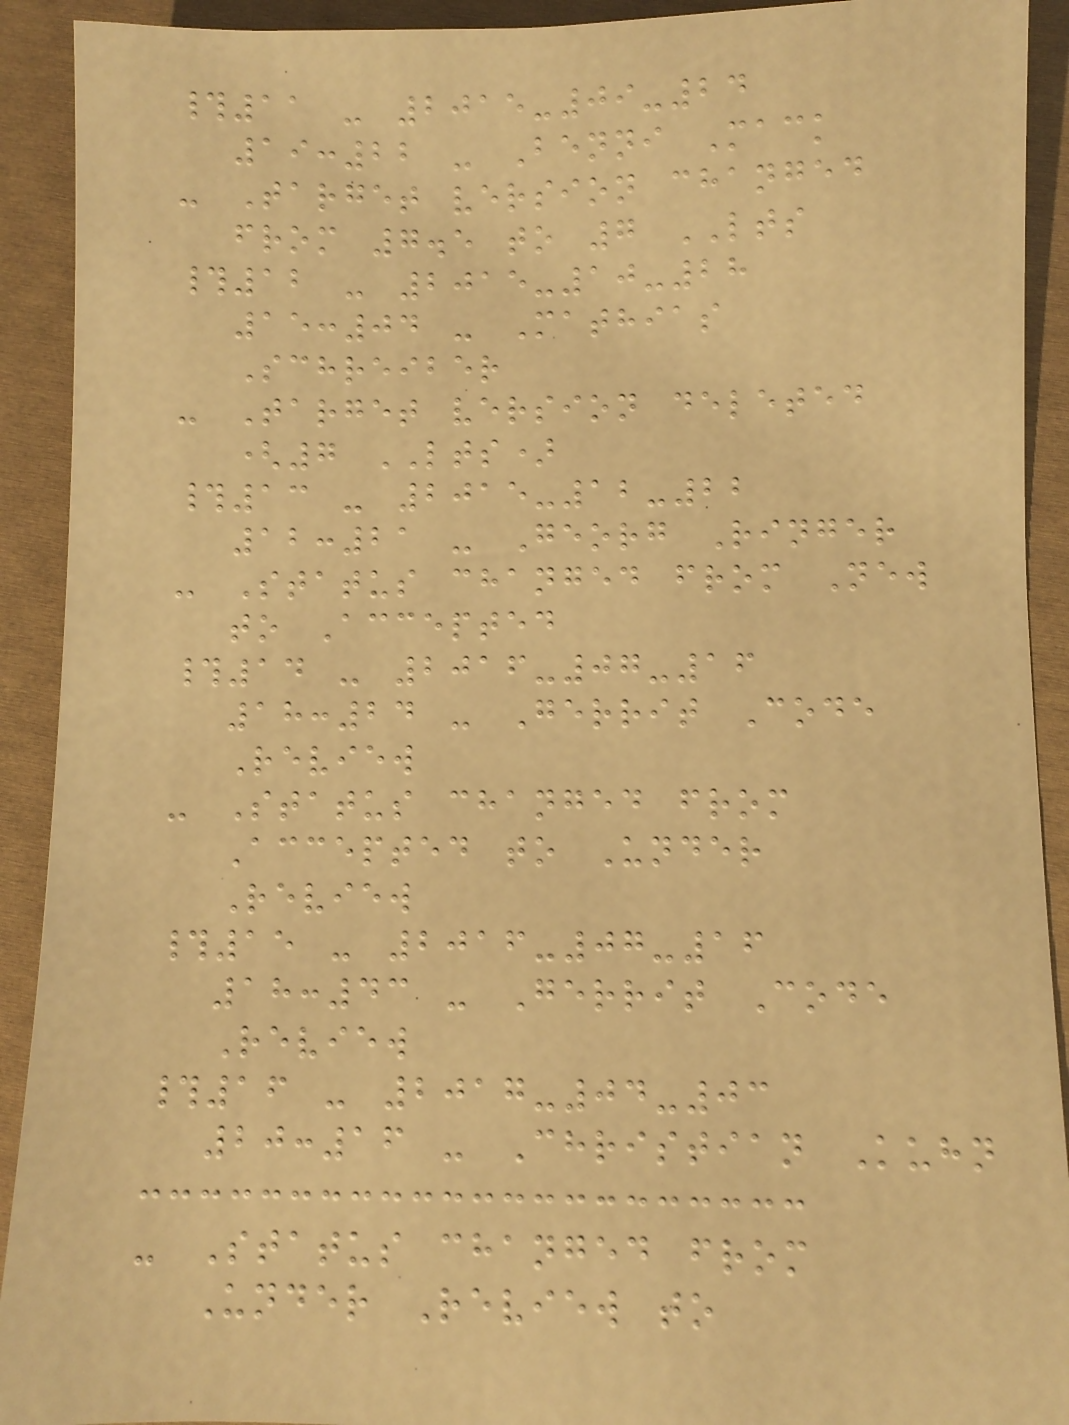#11 - 2015-09-24
19:22 - Benni Mack
- Target version changed
from 7.5 to 7 LTS
#12 - 2015-10-28
15:04 - Mathias
Schreiber
- Target version deleted
(7 LTS)
#13 - 2015-12-22
12:21 - Georg Ringer
- Status changed from New
to Accepted
#14 - 2016-07-16
18:24 - Gerrit Code
Review
- Status changed from
Accepted to Under
Review
#15 - 2016-07-16
18:43 - Gerrit Code
Review
#16 - 2017-04-03
20:16 - Christian Kuhn
- Status changed from
Under Review to
